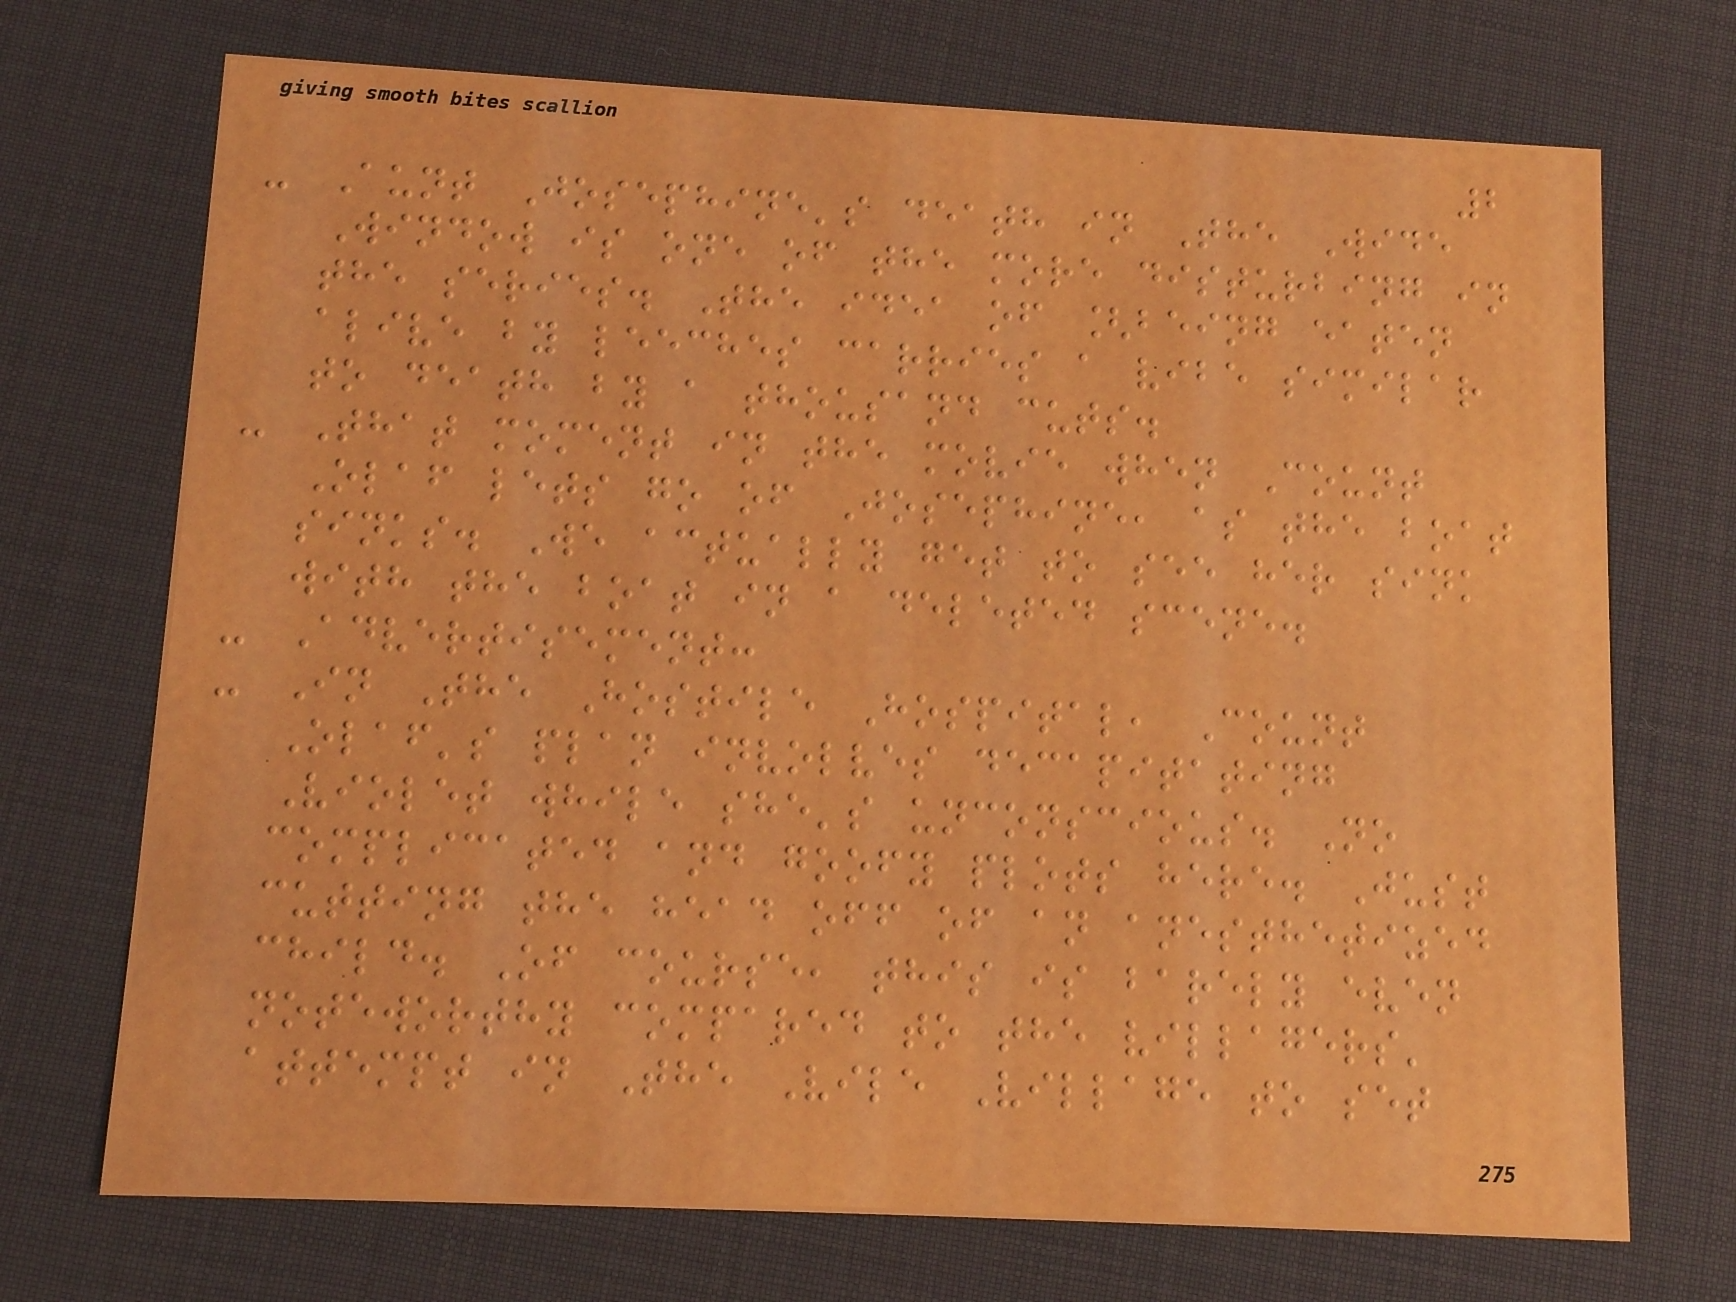2
- Aunt Josephine's death in The Wide
Window is one of the more disturbing in
the series. The idea of [being eaten
alive by leeches carries a vibe similar
to death by a thousand cuts.
- That moment in the movie when Count
Olaf lets go of Josephine, as the boat
sinks. We actually get to see her sink
with the boat in a deleted scene.
- Advertisement:
- In The Hostile Hospital, Count
Olaf's plan involves decapitating
Violet while she's unconscious. No
complicated and goofy plots here. Just
cutting the head off of an anesthetized
child. Of course, this is barely even
noteworthy compared to the villagers'
attempt in The Vile Village to set
